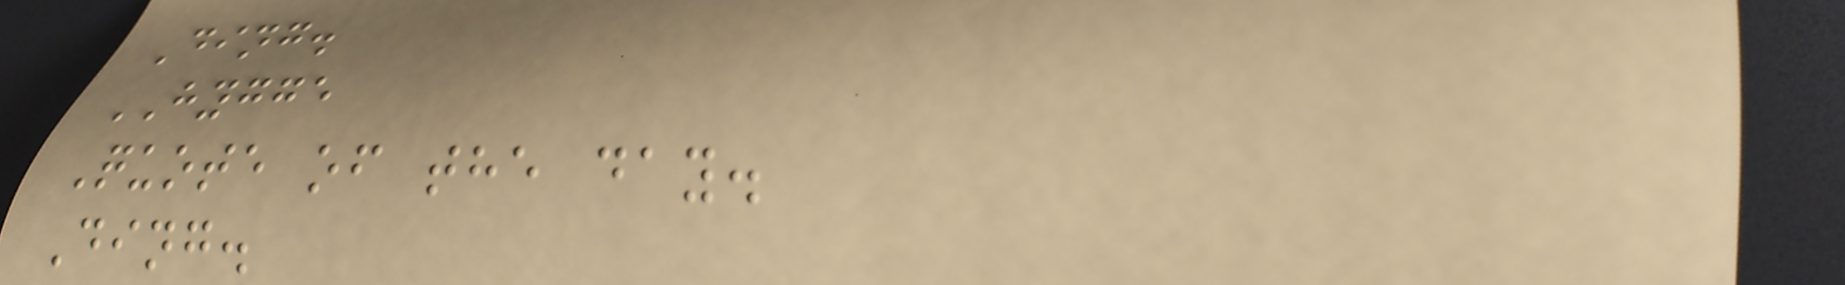Ding.
HYGGE
Quote of the day.
Ding.
